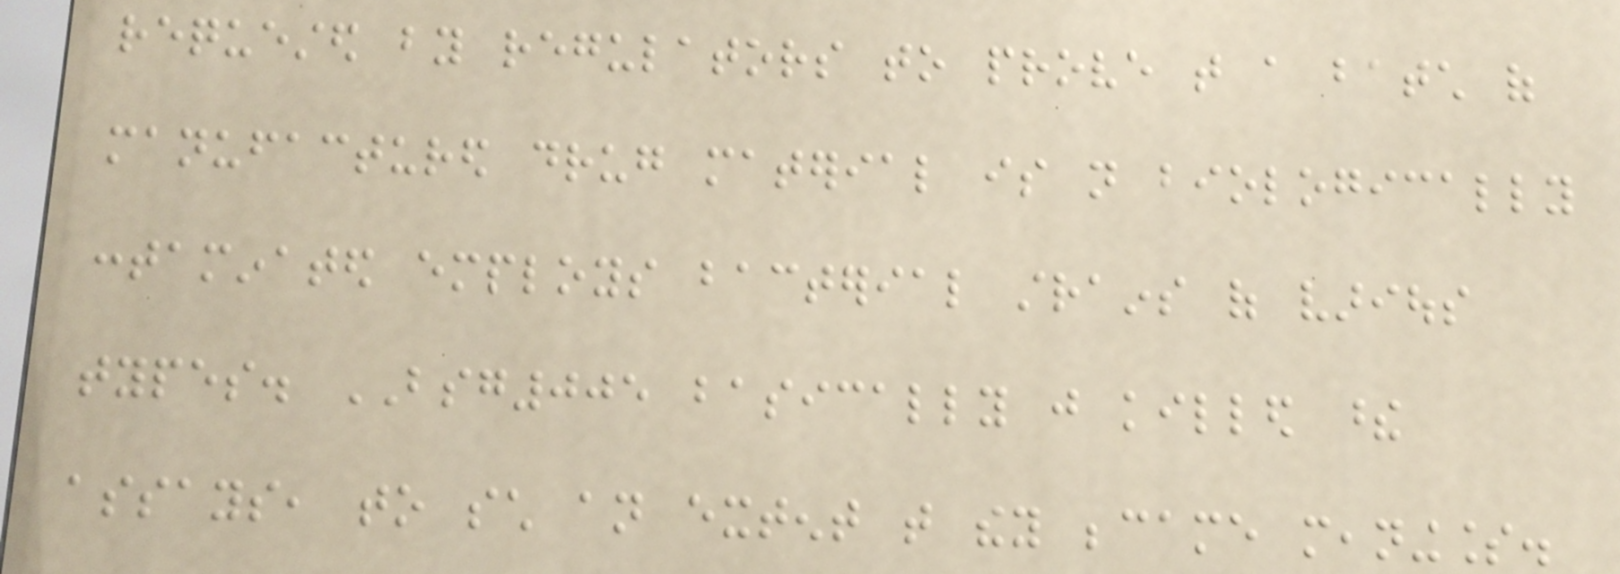requested by regulators to prove that a batch of
manufactured drug material is not biologically
contaminated employs bacterial strains of various
types. BSG005 basically just killed these
assays, to such an extent that they became meaningless.
